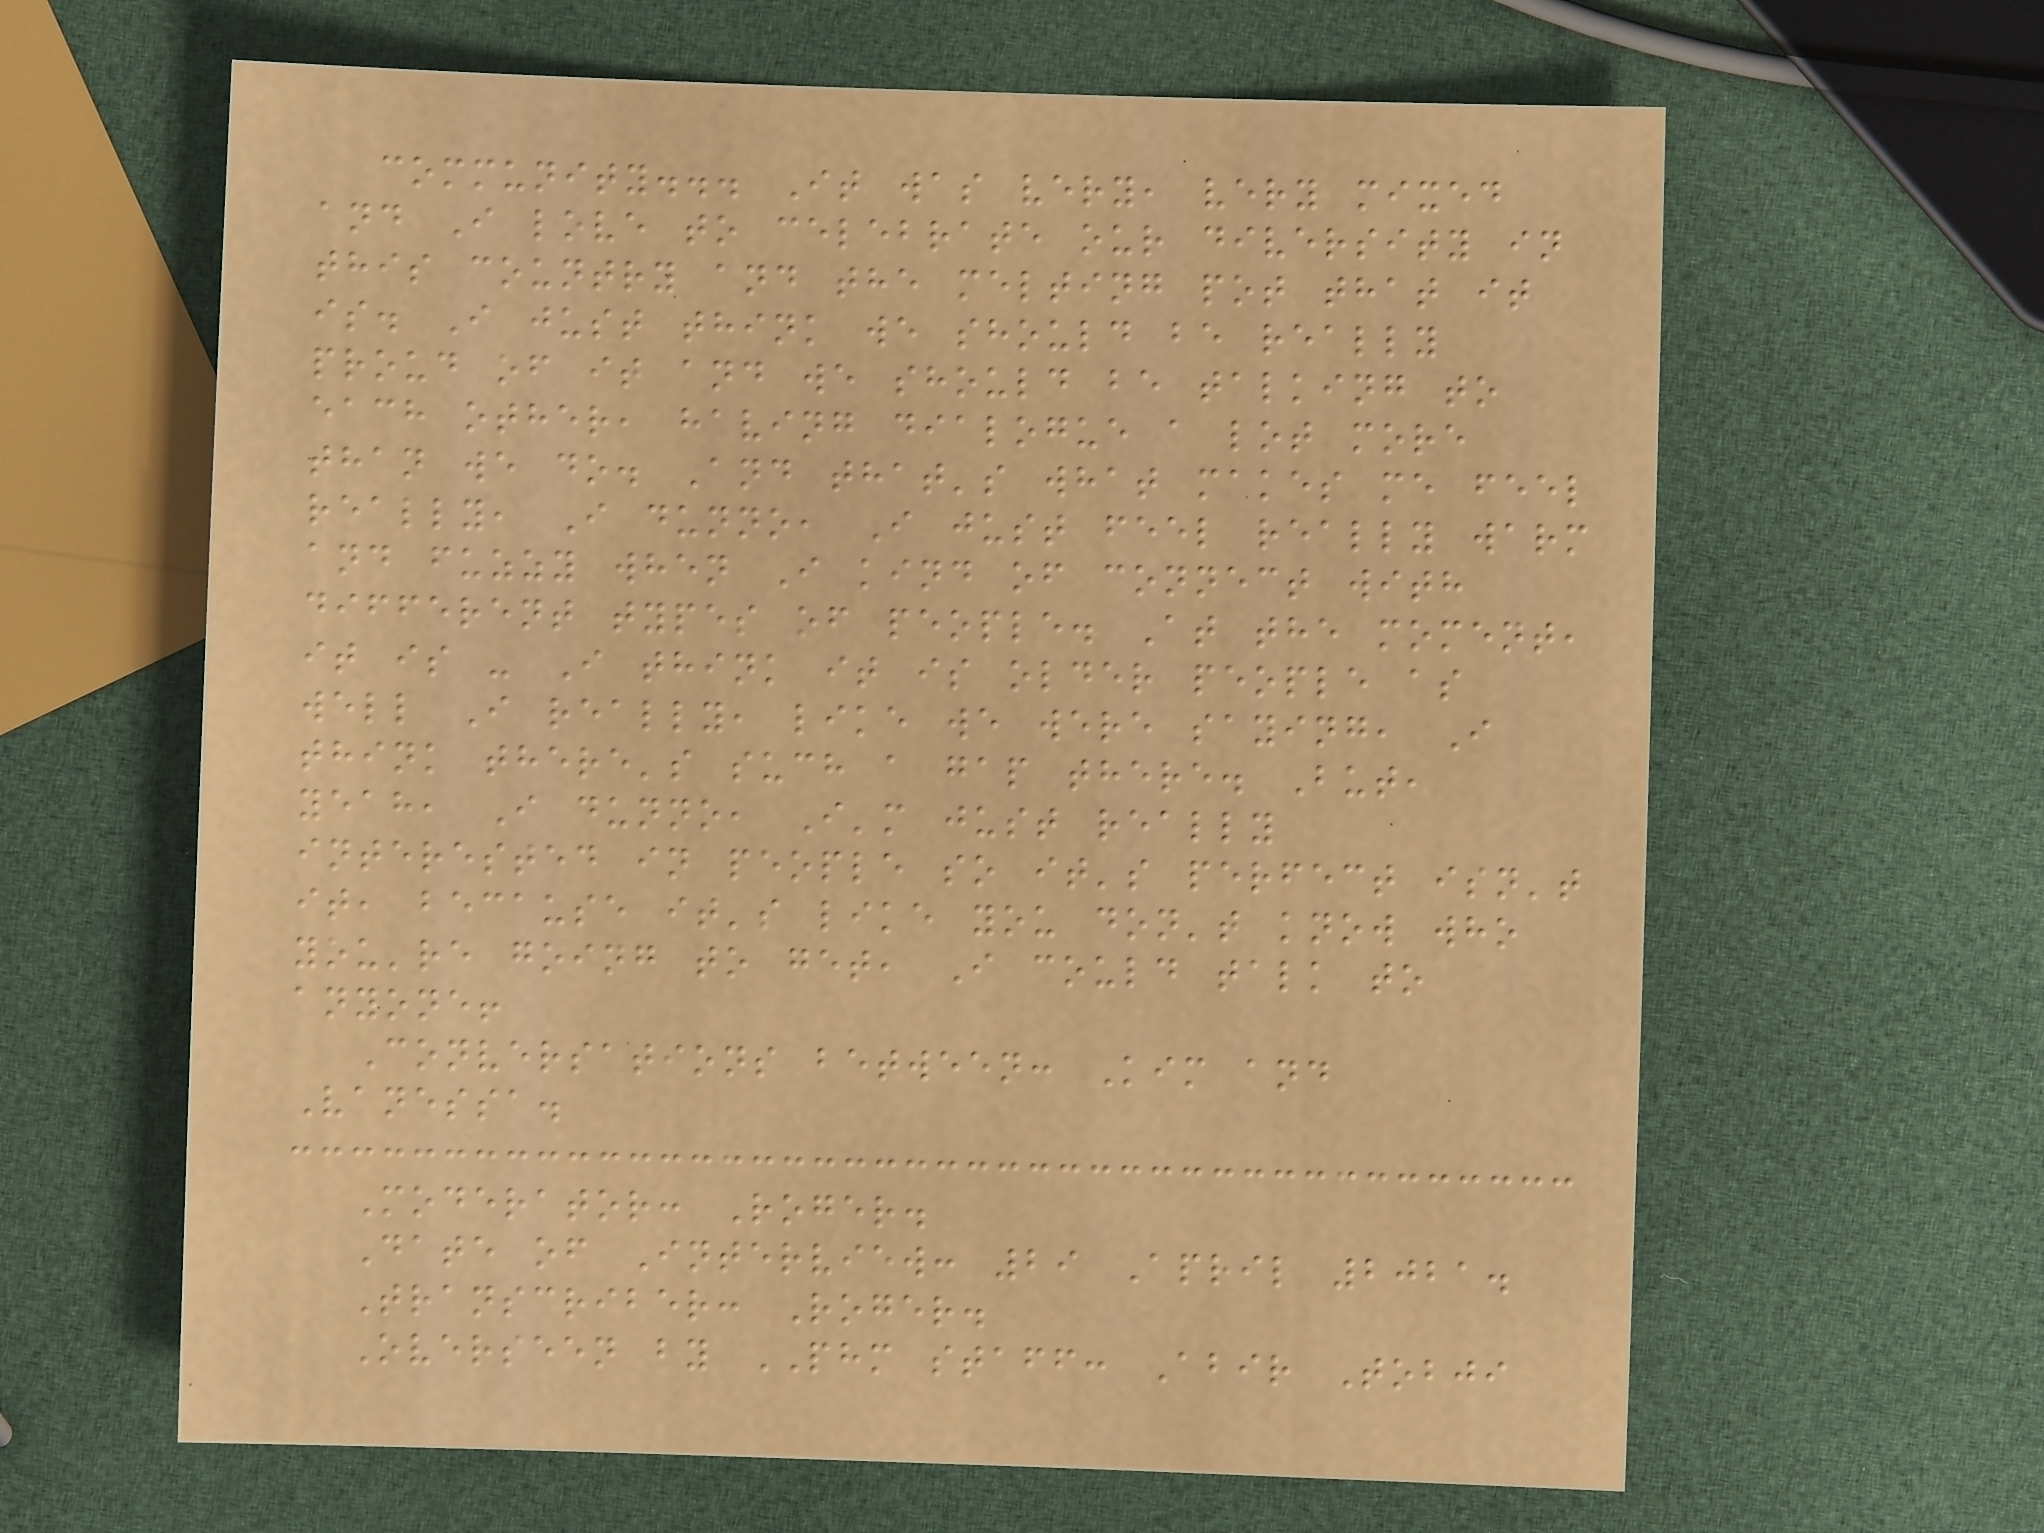community... It was very, very mixed
and I love to celebrate our diversity in
this country and the melting pot that it
is. I just think we should be really
proud of it and we should be talking to
each other, having dialogue a lot more
than we do. And that's what makes me feel
really, I dunno, I just feel really warm
and fuzzy when I kind of connect with
different types of people. At the moment,
it is - I think it is older people as
well I really, like we were saying, I
think there's such a gap there. But,
yeah, I dunno, I'm just really
interested in people so it's perfect isn't
it, because it's like you don't know who
you're going to get, I could talk to
anyone!
Conversations between: Kim and
Vanessa.
Moderator: Roger.
Date of Interview: 29 April 2021.
Transcriber: Roger.
Overseen by PHM staff: Abir Tobji
